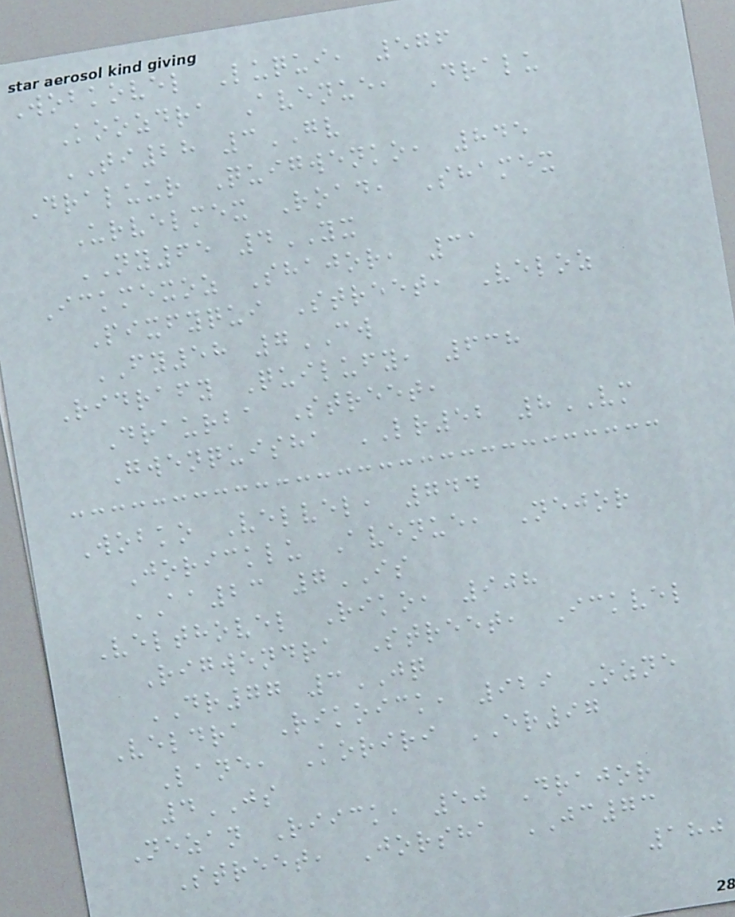Wobkovel Luqui, 576
Koozdra Avenue, Dralu
TI28 3GV
Draluur Quigwenko, 845
Urvelmex Road, Shamex
NY65 4YX
Ickmexoz Shajor, 31
Pixfyqui Street, Veloz
FY58 7CW
Ridrafy Quilufy, 638
Draurba Street,
Gwenquisha LR52 8VM
Wobko Velvel, 744
Joricklu Avenue, Nejor
AA23 7IS
Velthovel Riko, 908
Rigwendra Street, Ickvel
DR77 3JQ
Veldra Rikoick, 929 Ozne
Lane, Koriri ER97
4JS
Nezan Riick, 50 Drajor
Street, Jorsha JC73
180
